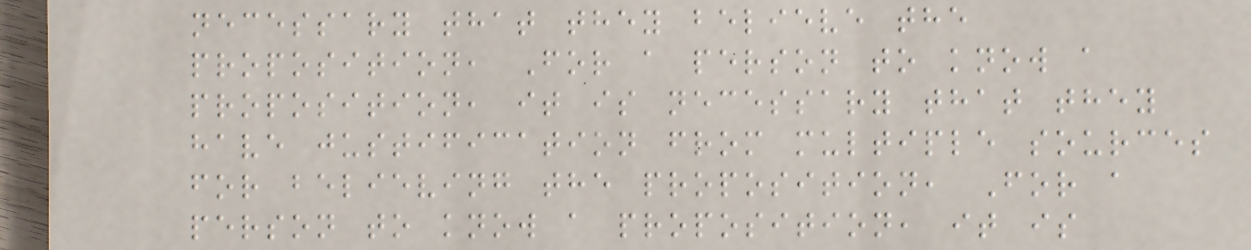necessary that they believe the
proposition, For a person to know a
proposition, it is necessary that they
have justification from multiple sources
for believing the proposition, For a
person to know a proposition, it is
